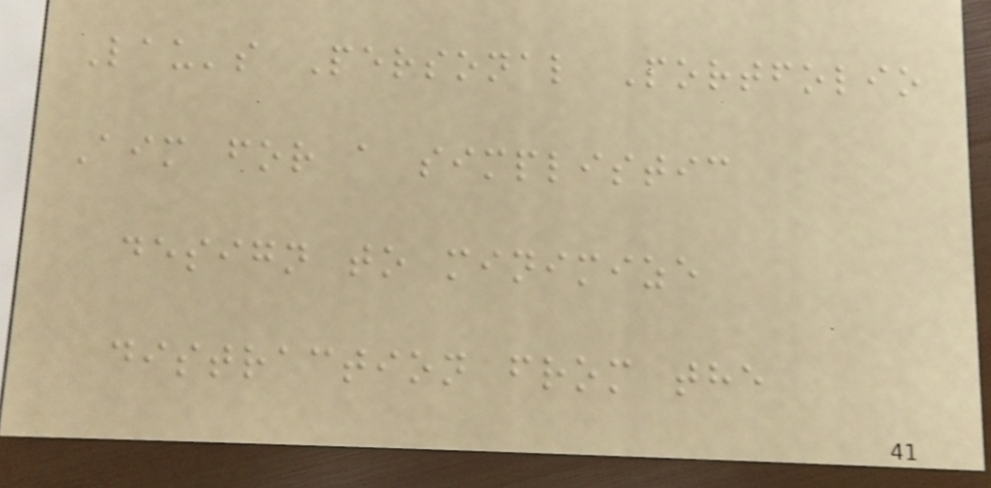Lau's Personal Portfolio
Aim for a simplistic
design to minimize
distraction from the
